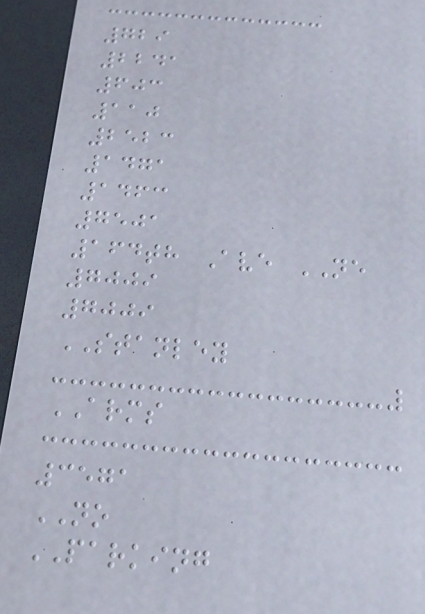729
2241
603
110
2523
1471
1463
7501
164th Ave NE
7009
7009
STANLEY
ARMS
3571
NO
PARKING
